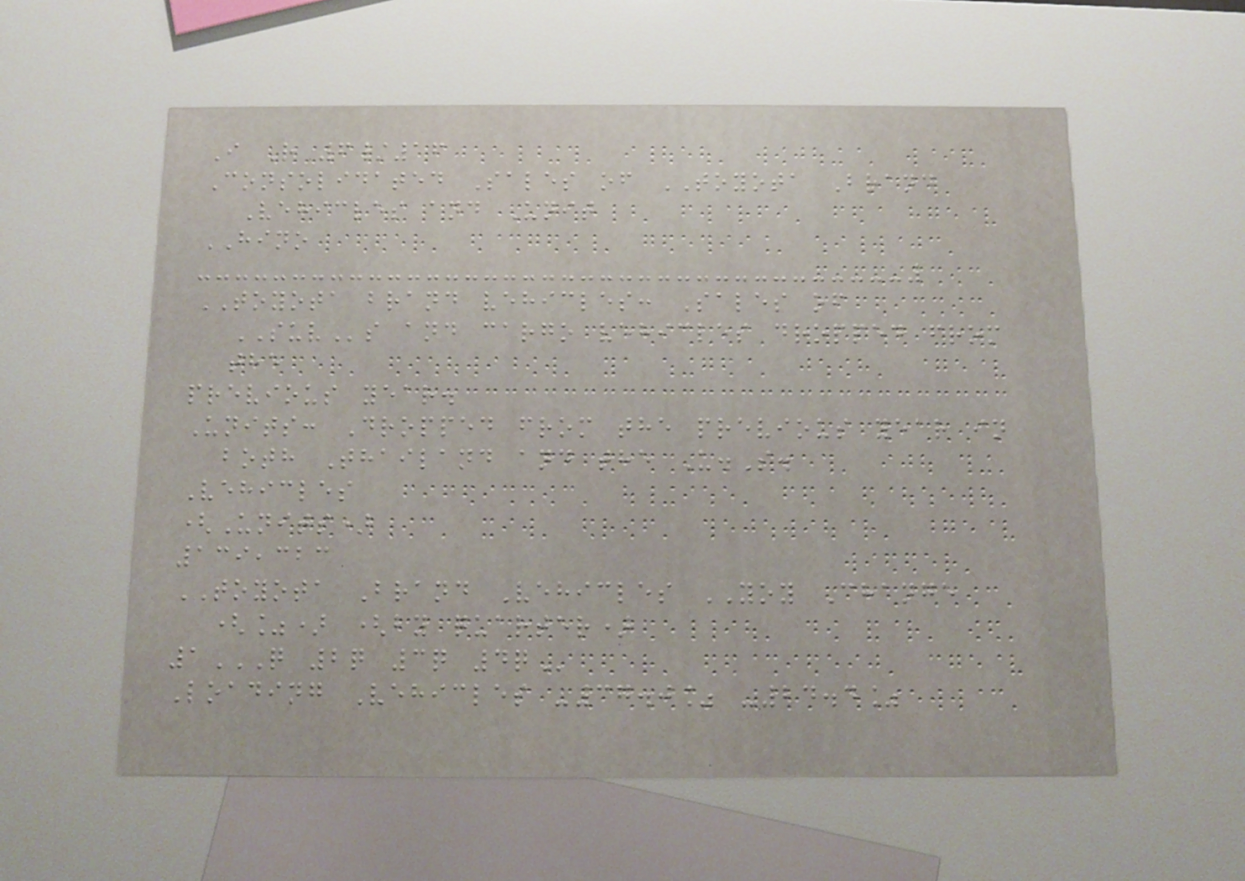I R 6/16
Consolidated Sales of TOYOTA Brand
Vehicles and Unit
HINO
TOYOTA brand vehicles: Sales of
SUVs and cargo vehicles dropped from
the
previous year.
Units: Dropped from the previous year in
both Thailand and the U.S.
Vehicles
(Units)
139,323
TOYOTA Brand Vehicles YOY Change
(%) (by quarter)
1Q 2Q 3Q 4Q
Loading Vehicles -37.0% -24.4%
